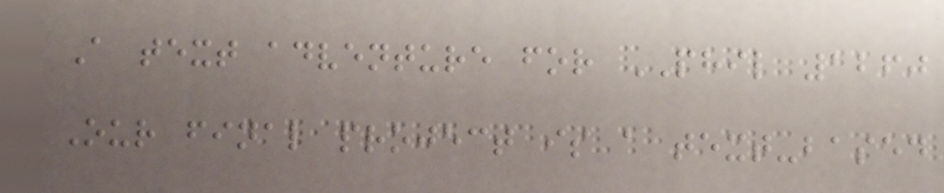A text adventure for PHIL 1260
Our final project is a text-based
